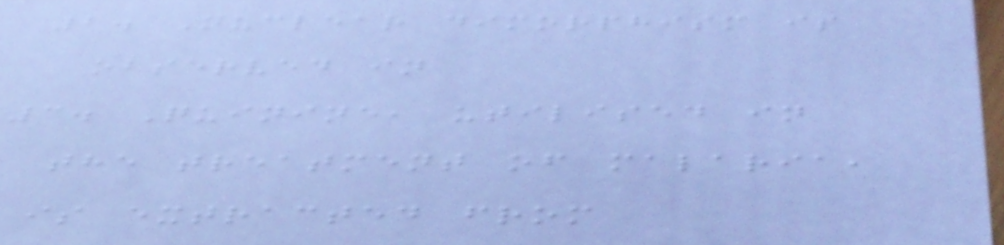2. Nuclear dimorphism is
observed in
3. Quinine, utilised in
the treatment of malaria,
is extracted from
